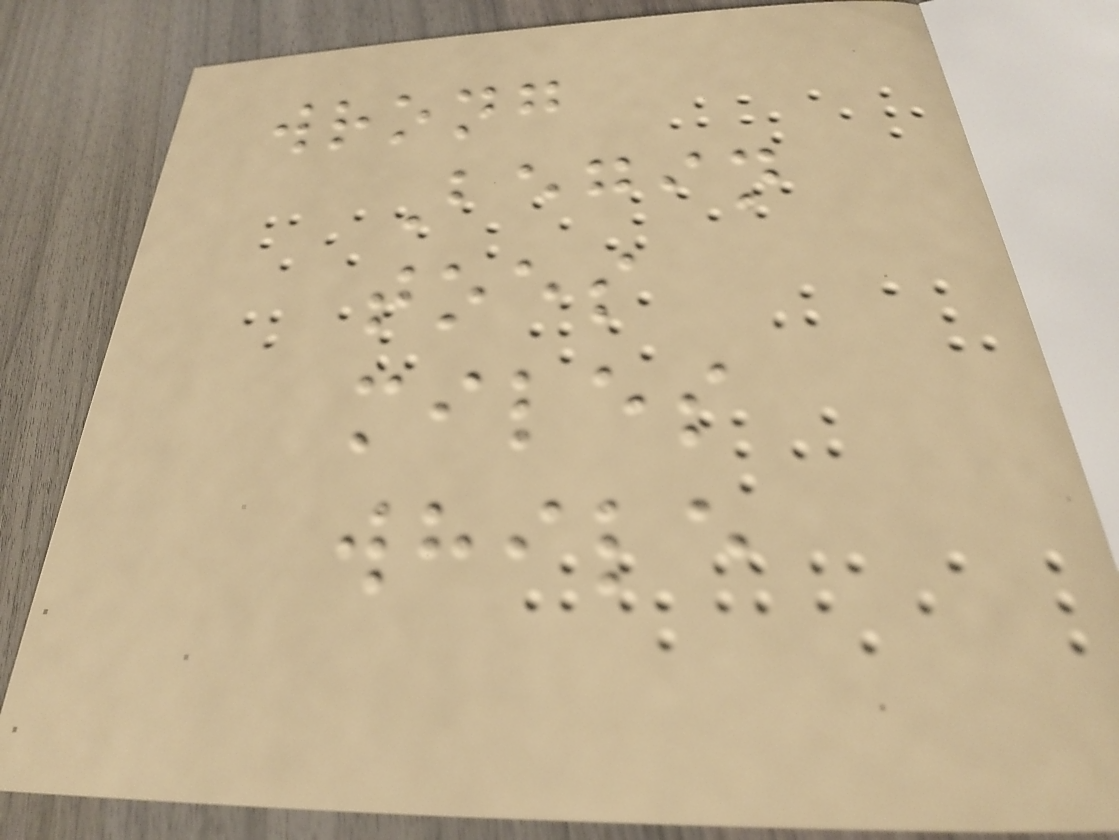wrong
Begin
toes
miles
while
